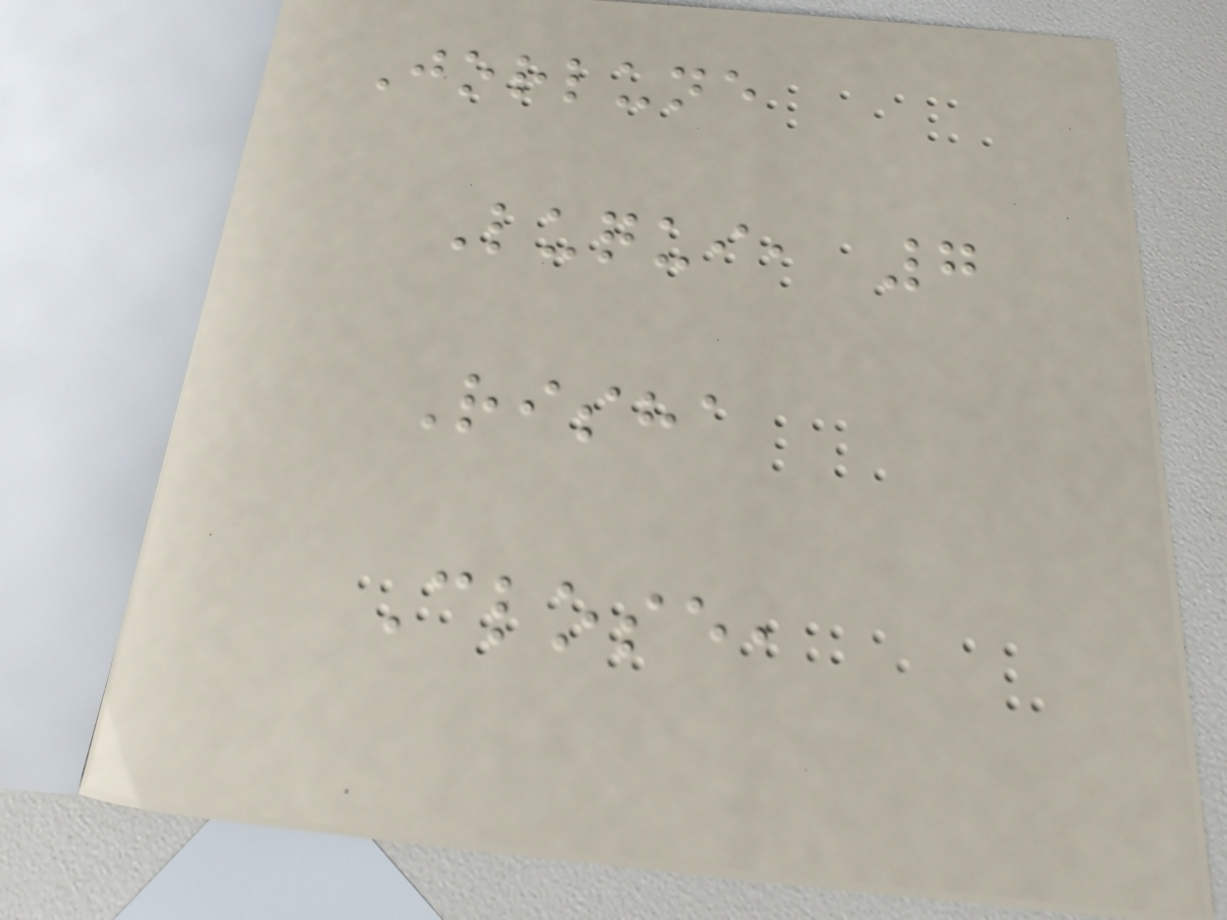Jorlune
Luqui, 7
Risha
Close,
